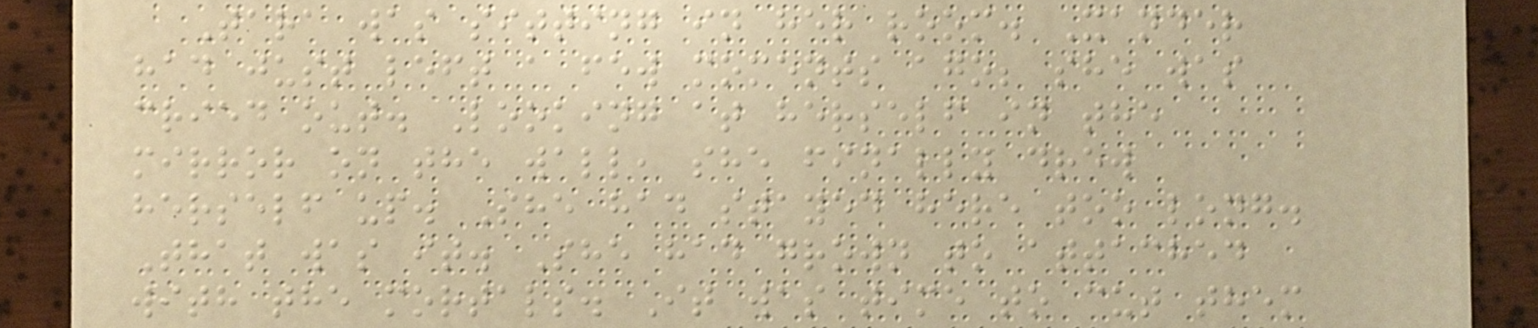Tara was sitting in her room. Xander
had just left a few moments ago; she was
cried out. Looking at herself in the
mirror on the wall, she finally drew
herself up. She had stayed here too long.
That was it. She had grown to attached
with the mortals. It was time to cut them
